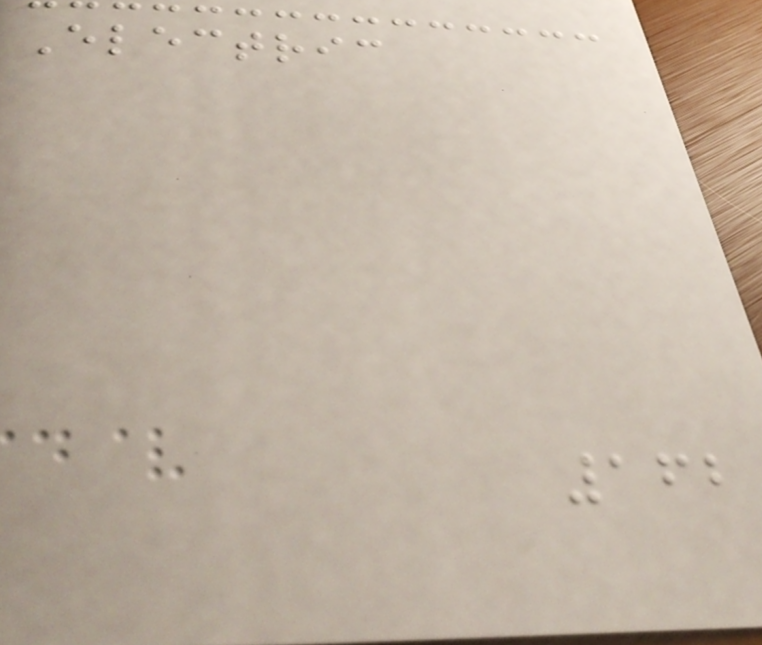Electric
162
